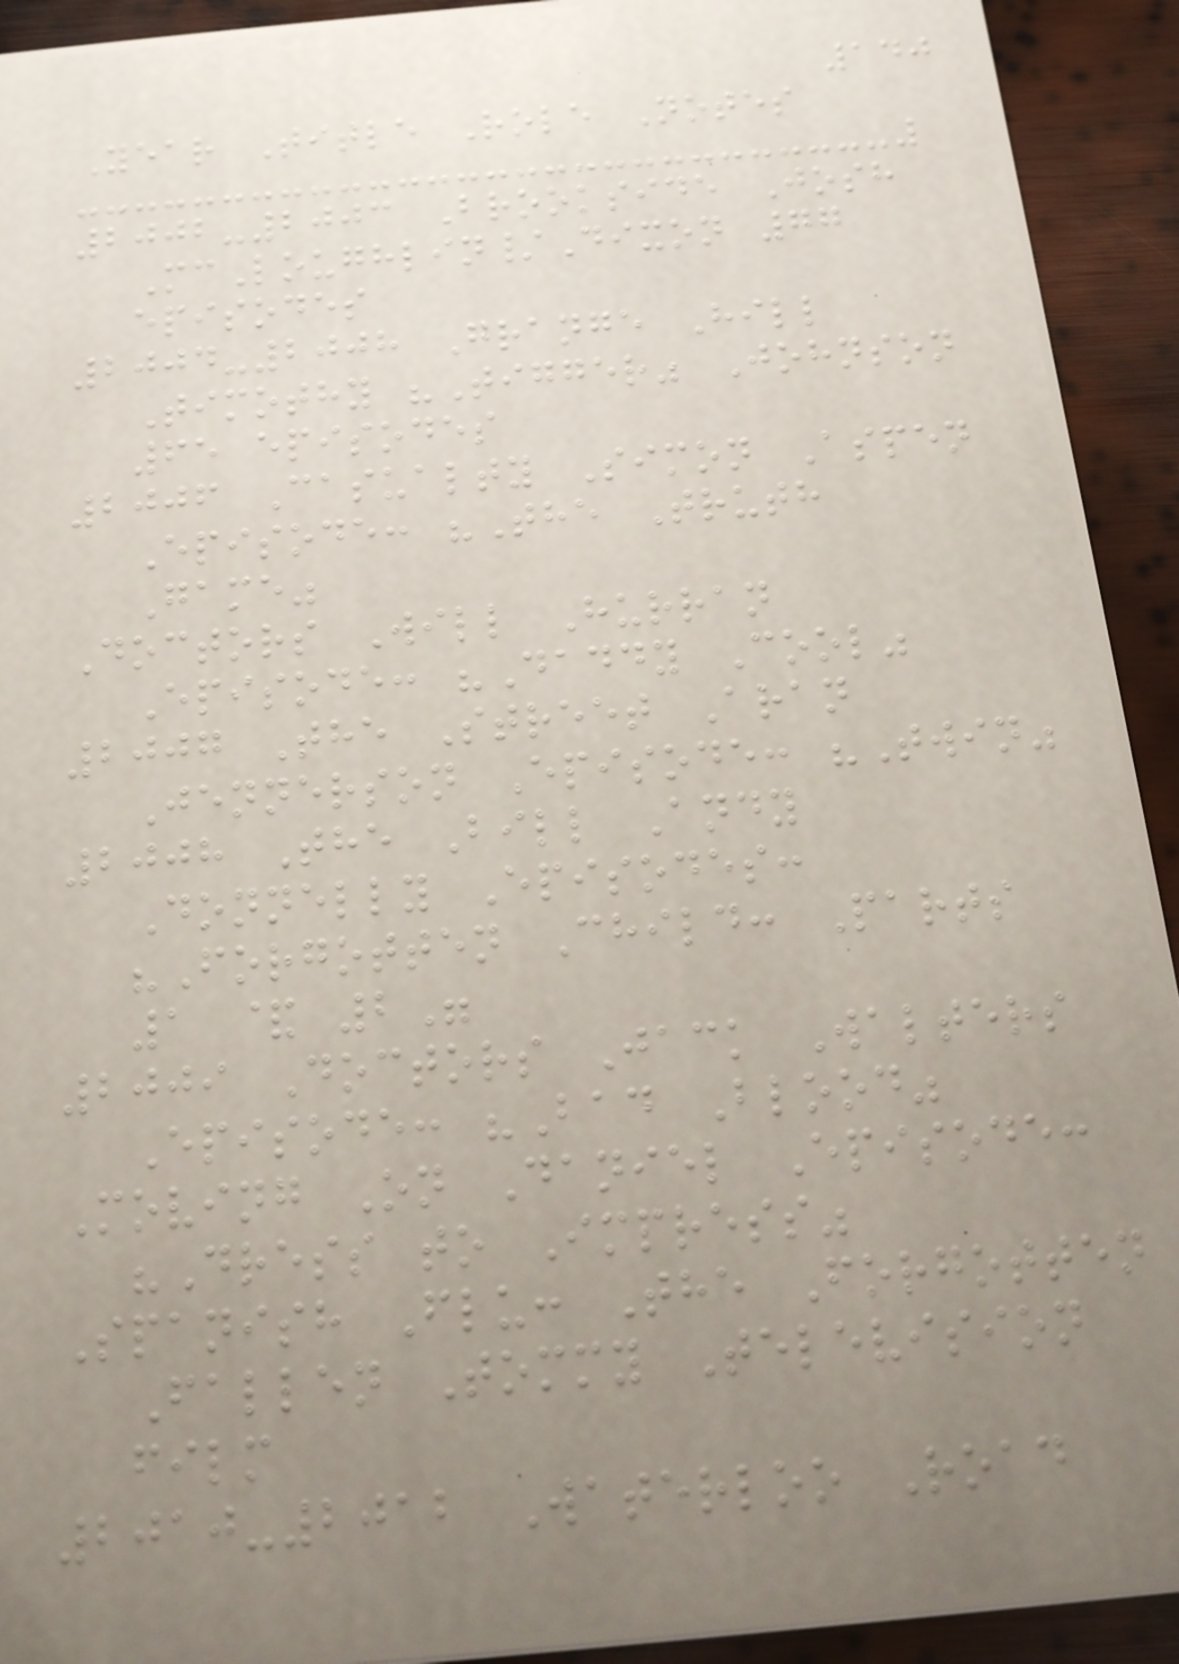140
Year Title Role Notes
2002-2003 Brookside Josh
McLoughlin/Dixon 77
episodes
2004-2008 Grange Hill
Timothy "Tigger" Johnson
65 episodes
2006 Casualty Simon Aspen
Episode: "The Truth
Game"
Doctors Will Hurran
Episode: "Daddy Cool"
2007 The Street Aran
Jennerson Episode: "Twin"
2008 The Bill Andy
Donnelly Episodes:
"Forgotten Child: Parts
1 & 2"
2009 Doctors Jack Walters
Episode: "Bad Blood"
Moving On Daniel Episode:
"Dress to Impress"
Spanish Flu: The Forgotten
Fallen Tommy Television
film
2010-2012 Waterloo Road
